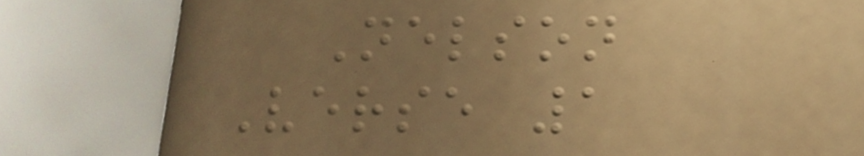Nelson
Verse 1
